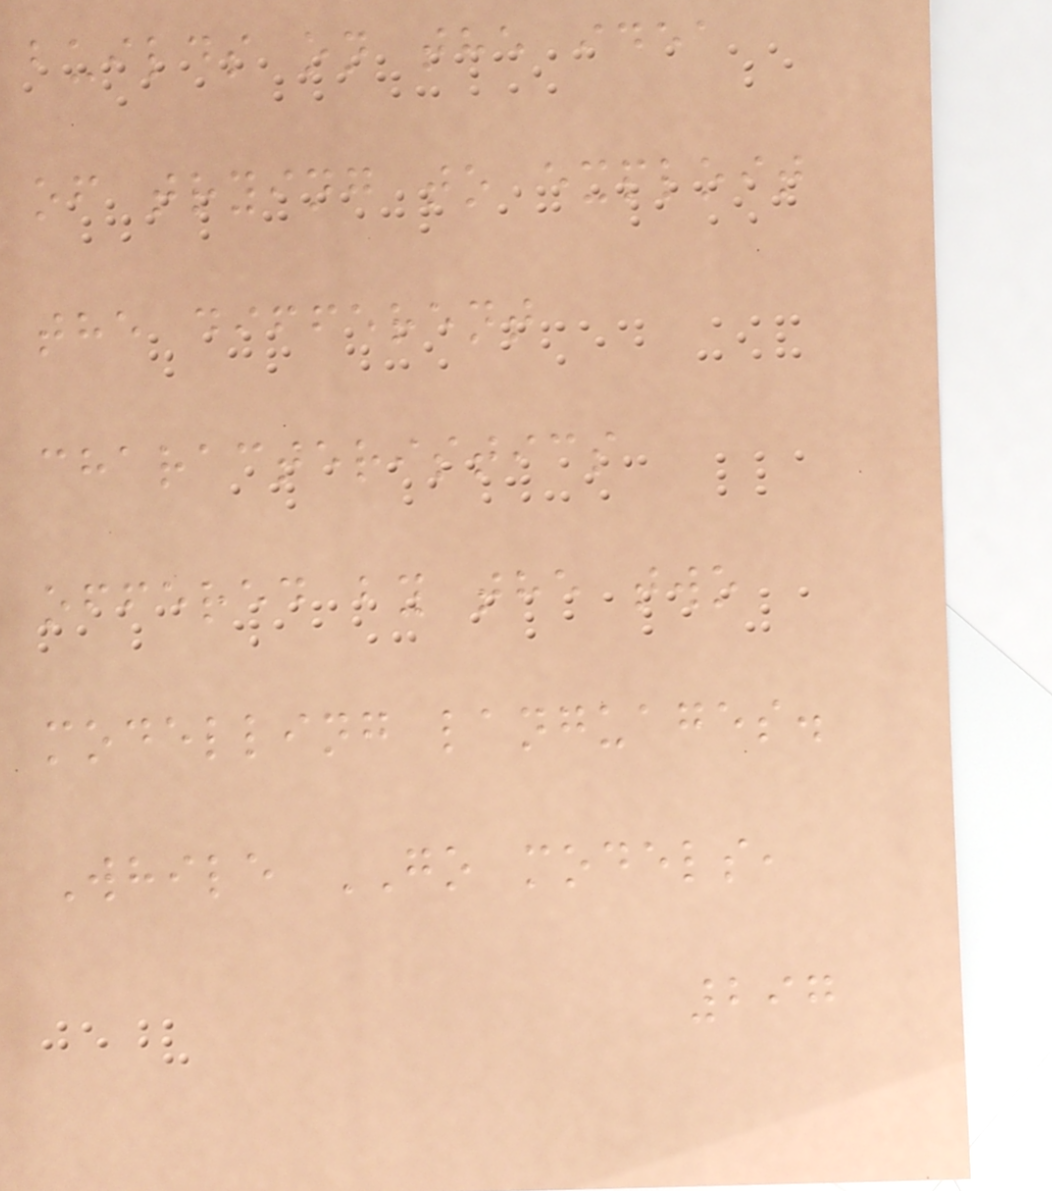builds on the idea
of trying to exploit
the different
characteristics
offered by the two
modelling languages.
While GO models,
297
